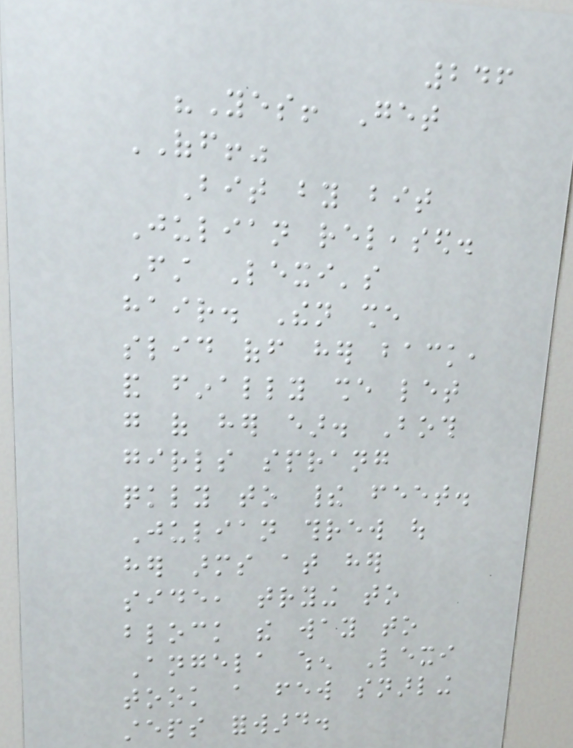246
"Yes! Get
OFF!"
Bit by bit
Julian released.
First Lexi's
hair. Then she
slid off her back,
and finally she let
go of her ear. Both
girls sprang
quickly to their feet.
Julian threw out
her arms at her
side, trying to
block the way to
Angela when Lexi
took a few snarling
steps forward.
